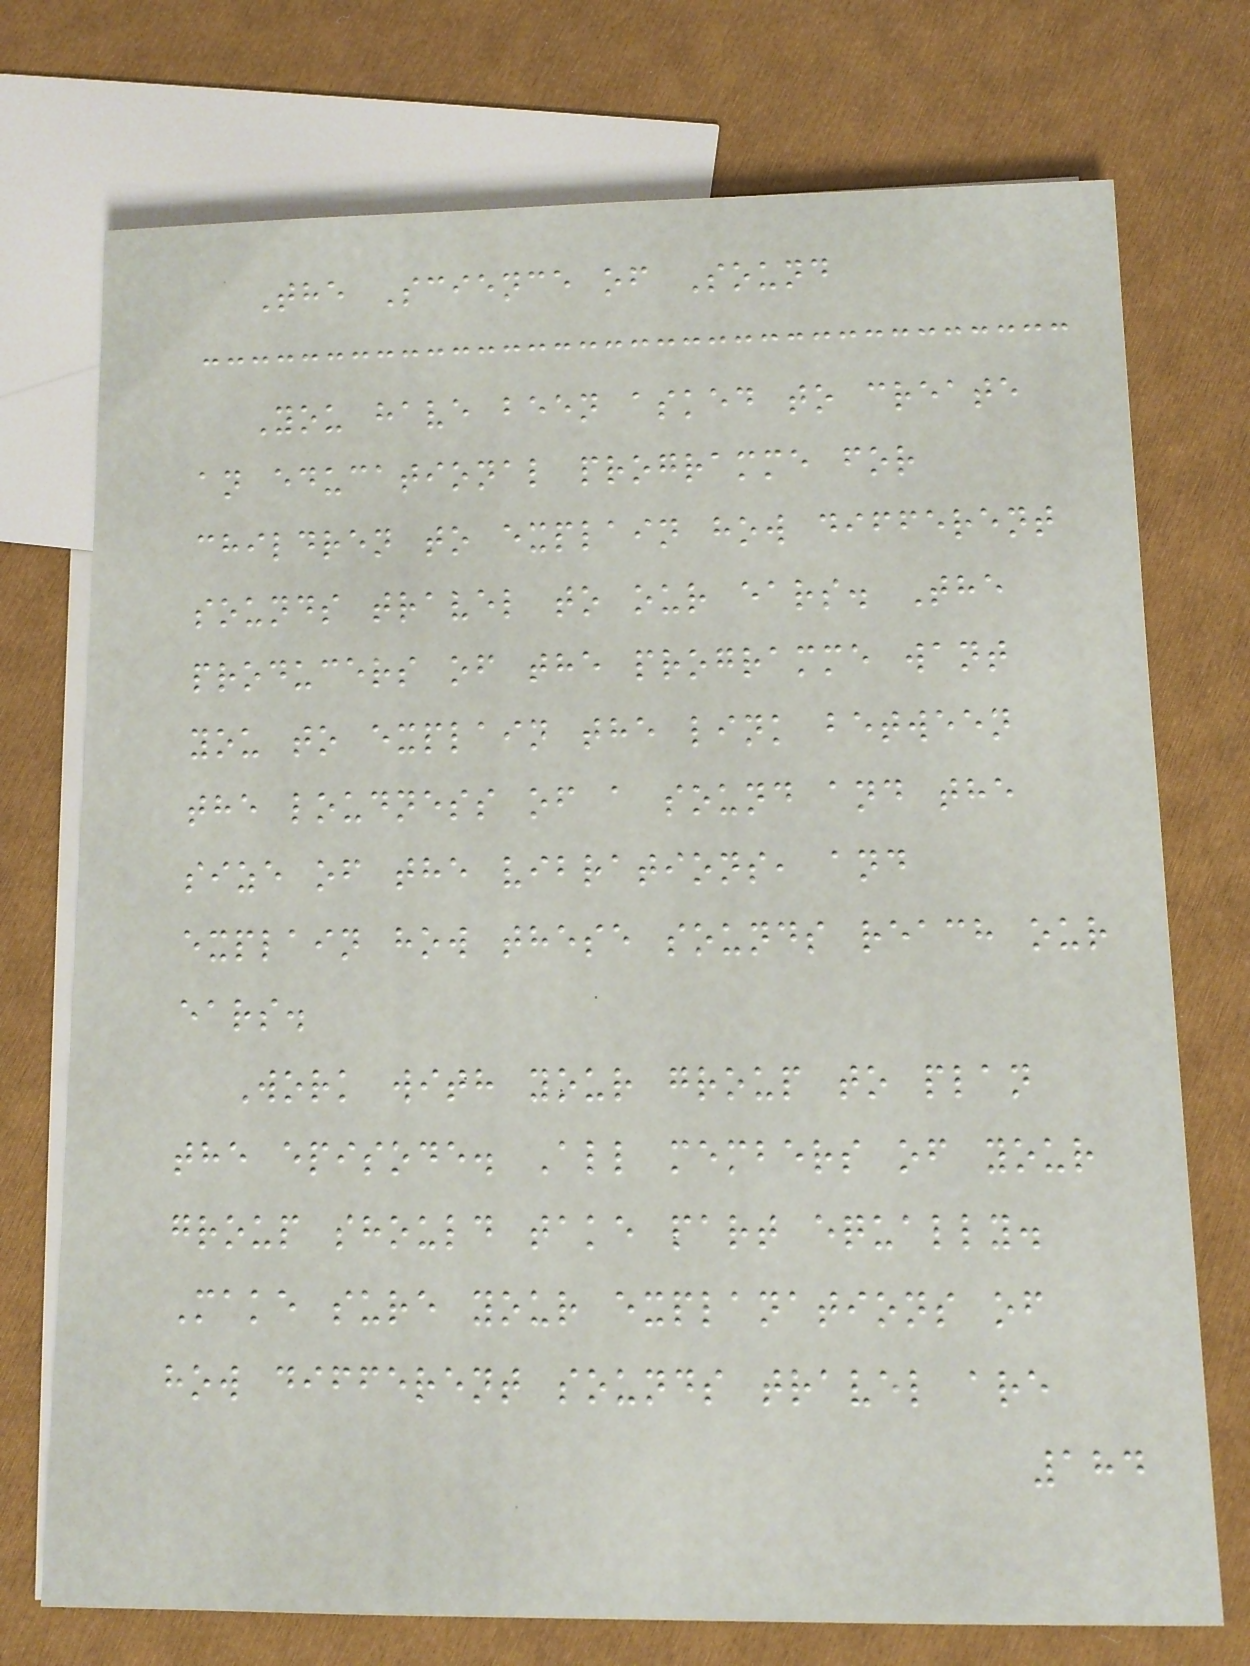The Science of Sound
You have been asked to create
an educational programme for
children to explain how different
sounds travel to our ears. The
producers of the programme want
you to explain the link between
the loudness of a sound and the
size of the vibrations, and
explain how these sounds reach our
ears.
Work with your group to plan
the episode. All members of your
group should take part equally.
Make sure your explanations of
how different sounds travel are
184
